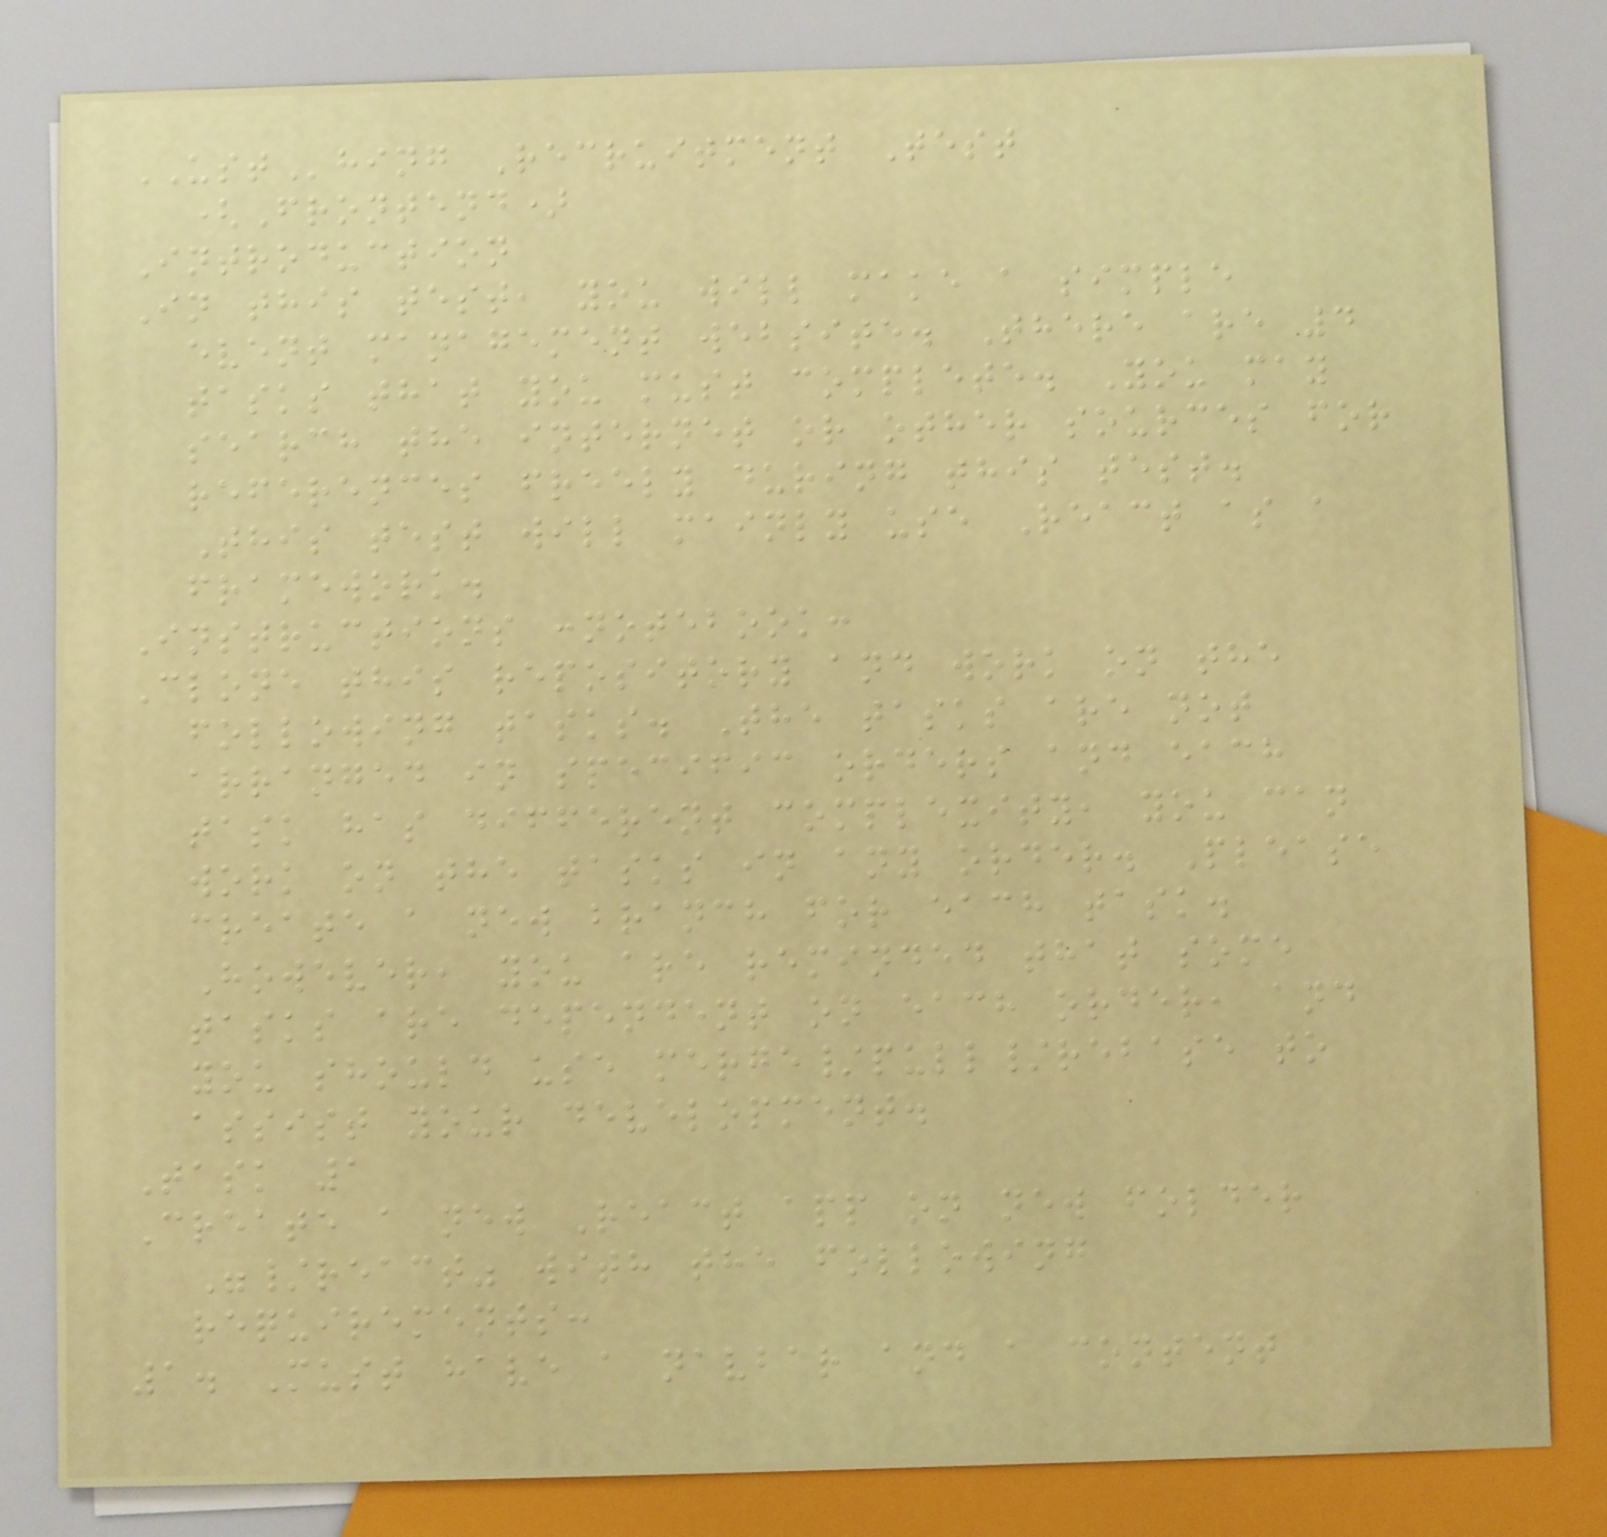USThing Recruitment Test
(Frontend)
Introduction
In this test, you will make a simple
event management website. There are 4
tasks that you must complete. You may
search the internet or other sources for
references freely during this test.
This test will mainly use React as a
framework.
Instructions :notebook:
Clone this repository and work on the
following tasks. The tasks are not
arranged in specific orders and each
task has different complexity, you can
work on the tasks in any order. Please
create a new branch for each task.
However, you are reminded that some
tasks are dependent on each order, and
you should use merge/pull/rebase to
assist your development.
Task 1
Create a new React app on new folder
"/react" with the following
requirements:
1. Must have a navbar and a content
